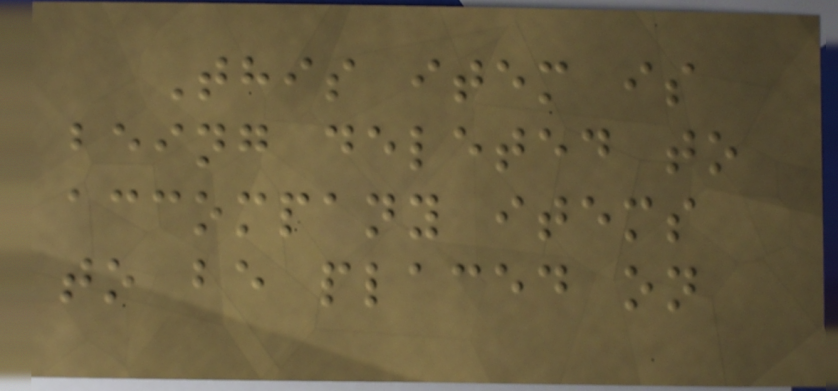This item is
being deleted to
accompany items
to be placed on
